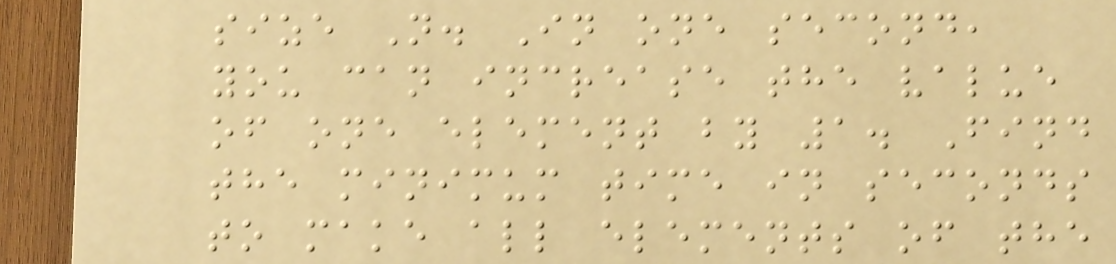size N. In one second,
you can increase the value
of one element by 1. Find
the minimum time in seconds
to make all elements of the
